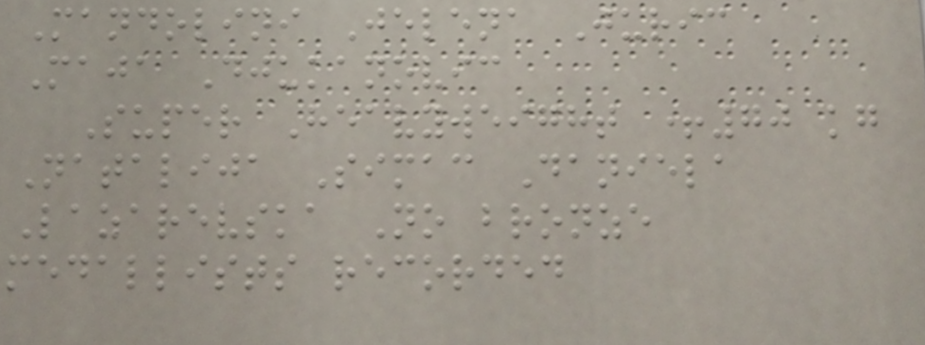Mandolini Jelena Juric
Maja Djukanovic
Super Heavyweight +70 kg
Natalija Simac Daniela
Lazarevska No bronze
medallists recorded
